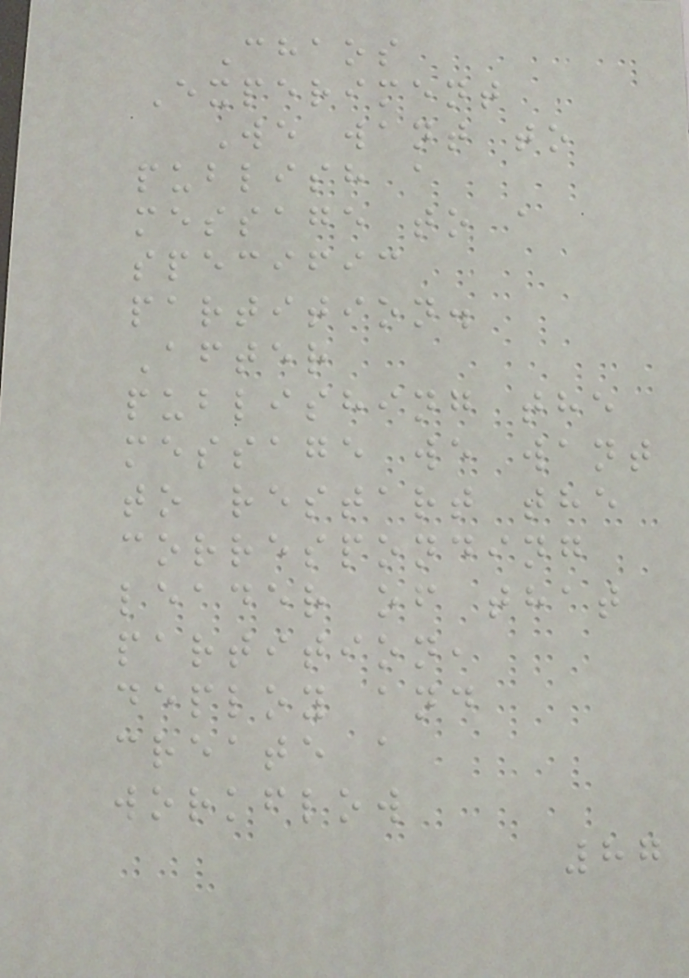Chaos
Experiment
We want to
publish a
message to a
specific
partition.
After
publishing the
message we want
to restart the
corresponding
leader of that
partition,
deploy and
create a
workflow
87
